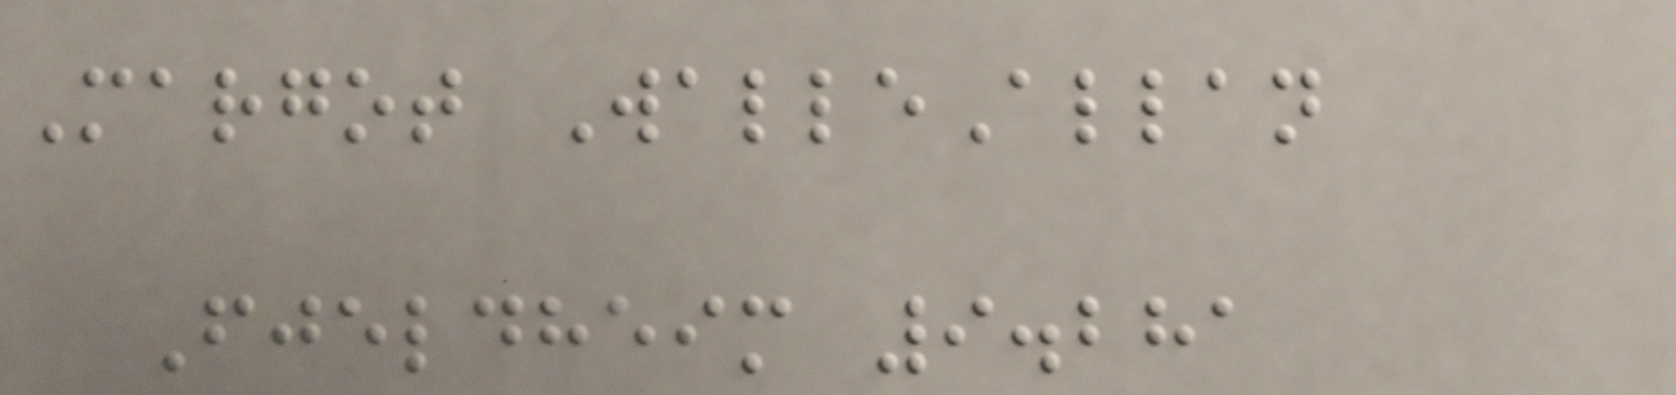Margot WalleAllan
Fjeldheim 9.281
